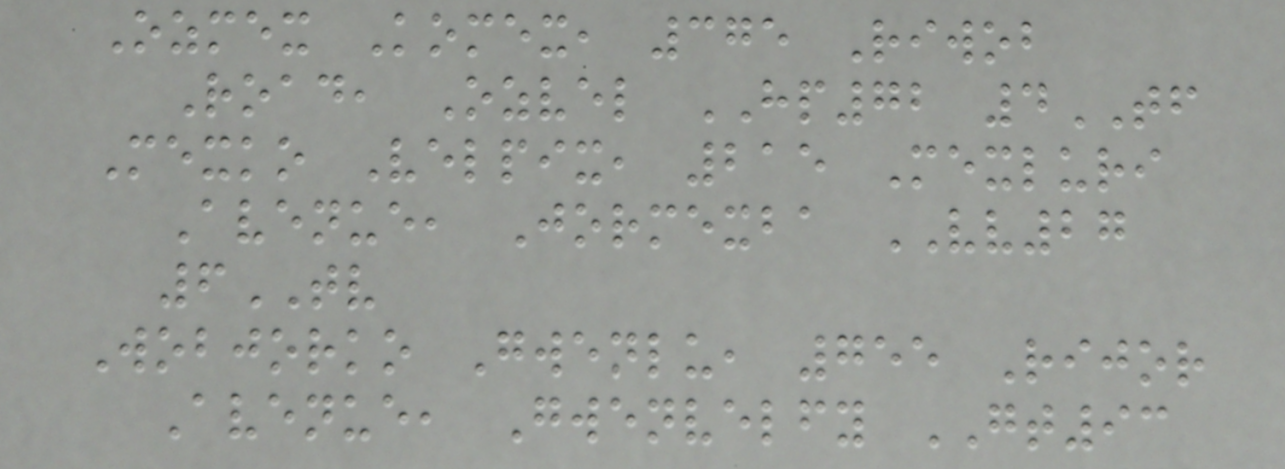Ozmex Komex, 375 Riwob
Road, Ozvel HP72 4TF
Mexko Velpix, 215 Mexluri
Avenue, Jormexba VV27
6TV
Wobjorko Gwenlu, 755 Rijor
Avenue, Gwenvelfy GT93
